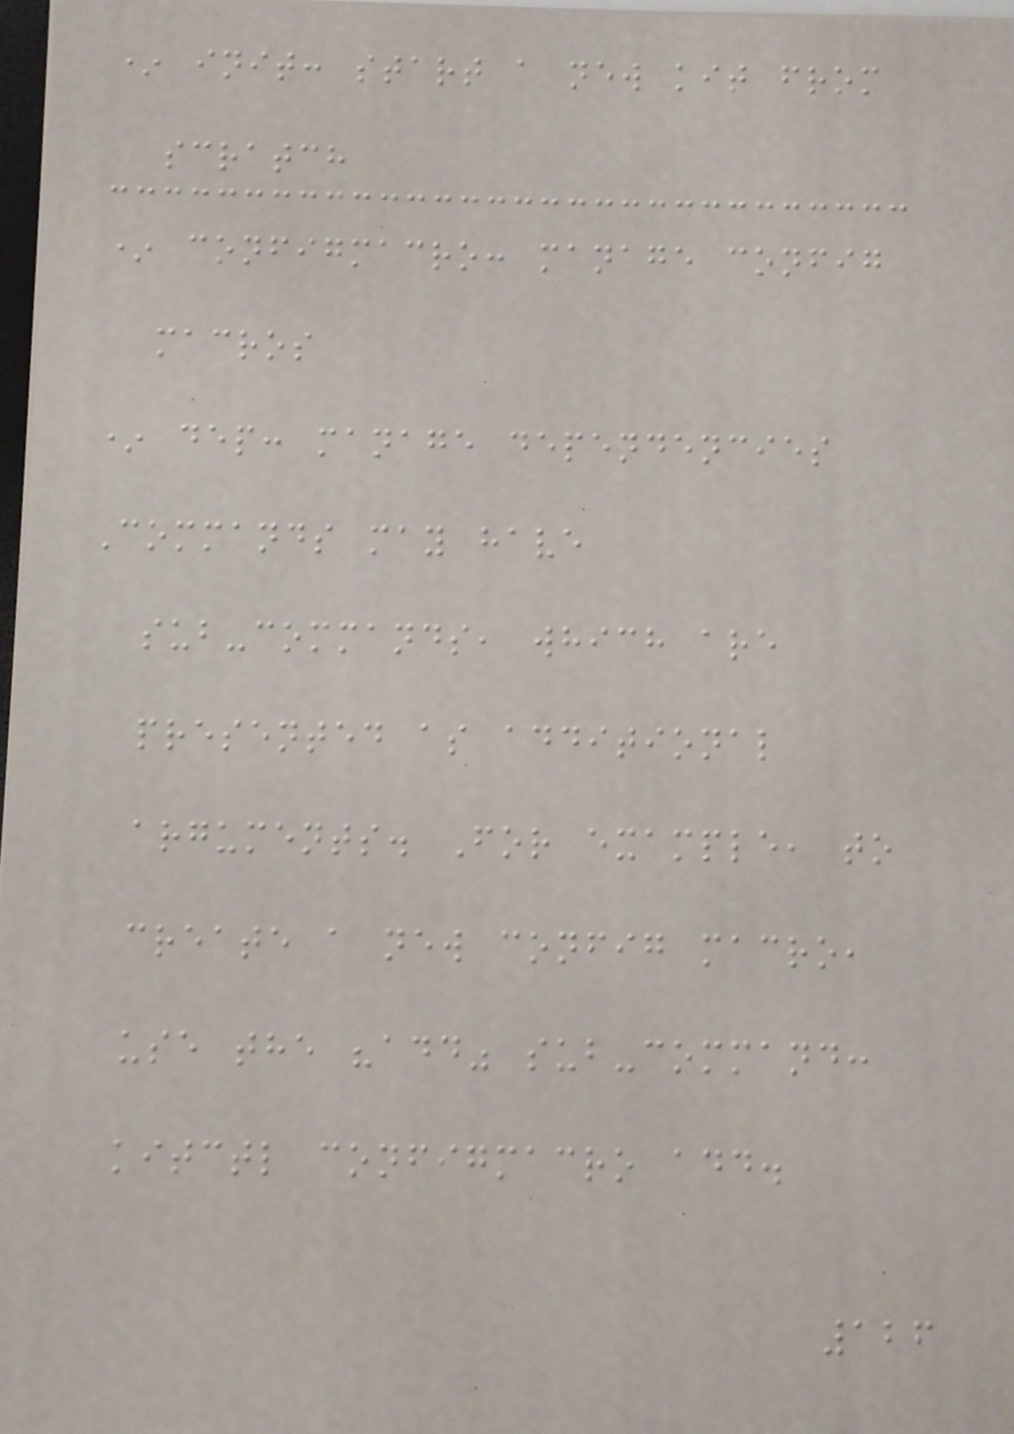* init: start a new kit from
scratch
* configmacro: manage config
macros
* dep: manage dependencies
Commands may have
sub-commands, which are
presented as additional
arguments. For example, to
create a new config macro,
use the "add" sub-command:
kitctl configmacro add.
126
